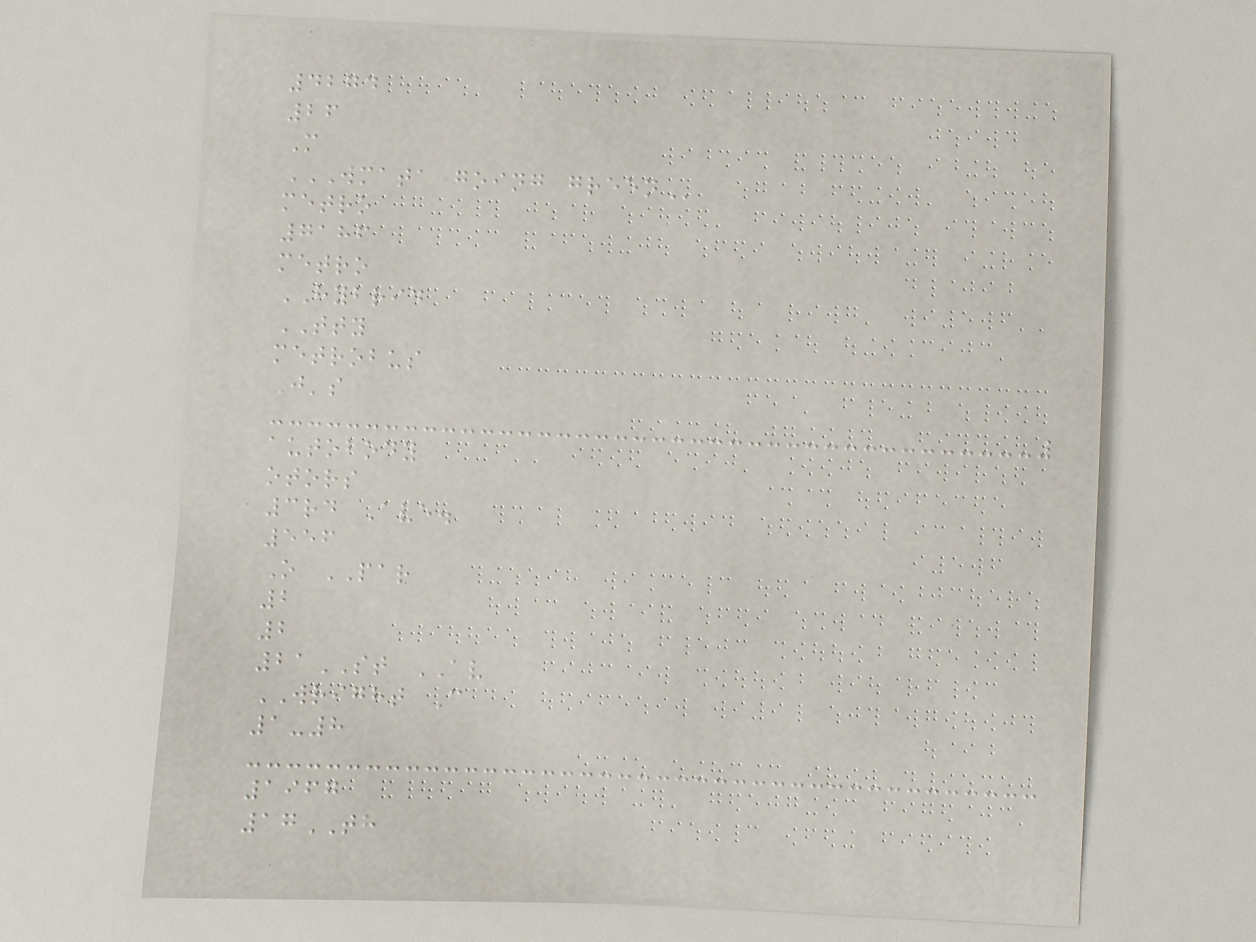4274
26
M
WMATA GOING GREEN
metro
7186
metro
HYBRID
TTY
metrobus
J's
autobody
otors
3rd Ave.
556
O PAR
2
2
21ST AV
WRIGHT C
1-8
1967
17TH
